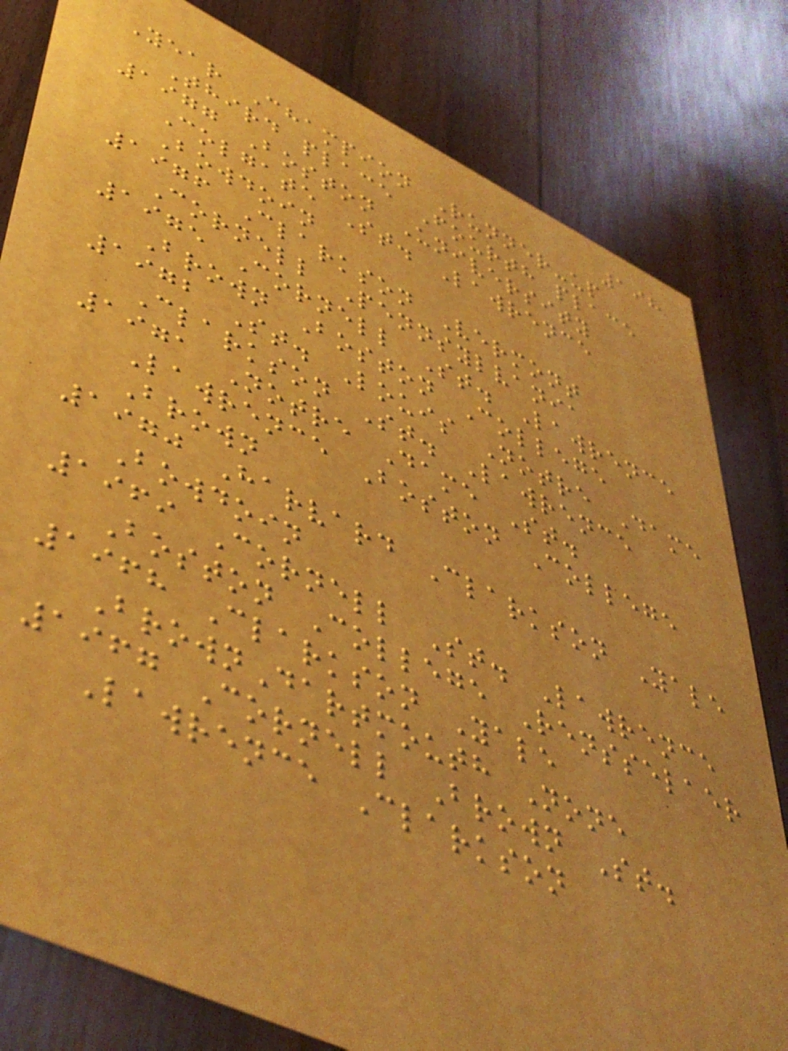198
Year Champion Runner-up
Third place Fourth place
1977 Boston University
Colgate St. Lawrence
Bowdoin
1976 Clarkson Vermont
Cornell Pennsylvania
1975 Cornell St. Lawrence
Brown Boston College
1972 St. Louis Notre Dame
Clarkson St. Lawrence
1971 Notre Dame St.
Lawrence Boston College
Brown
1970 Harvard Clarkson Yale
Bowdoin
1969 Cornell St. Lawrence
Boston College Rensselaer
1968 Clarkson Yale
BrownDartmouth None
1967 Cornell Brown St.
Lawrence Clarkson
